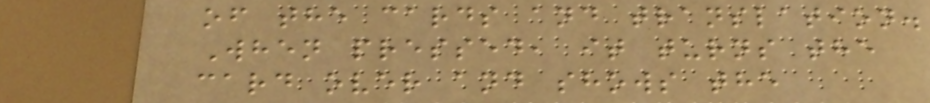of the cards and translation.
When pressed, it turns the
card over and shows the
